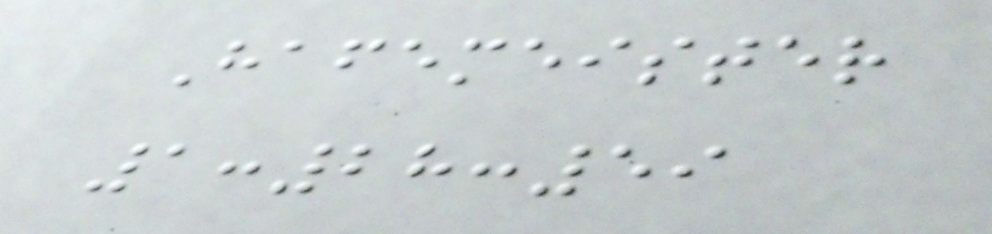Hafemeister
1:28:59
